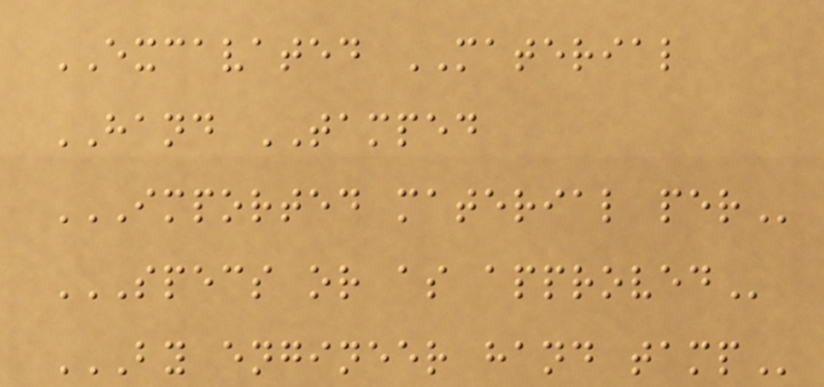EXCAVATED MATERIAL
HAND TAMPED
IMPORTED MATERIAL PER
SPECS OR AS APPROVED
BY ENGINEER HAND TAMP
